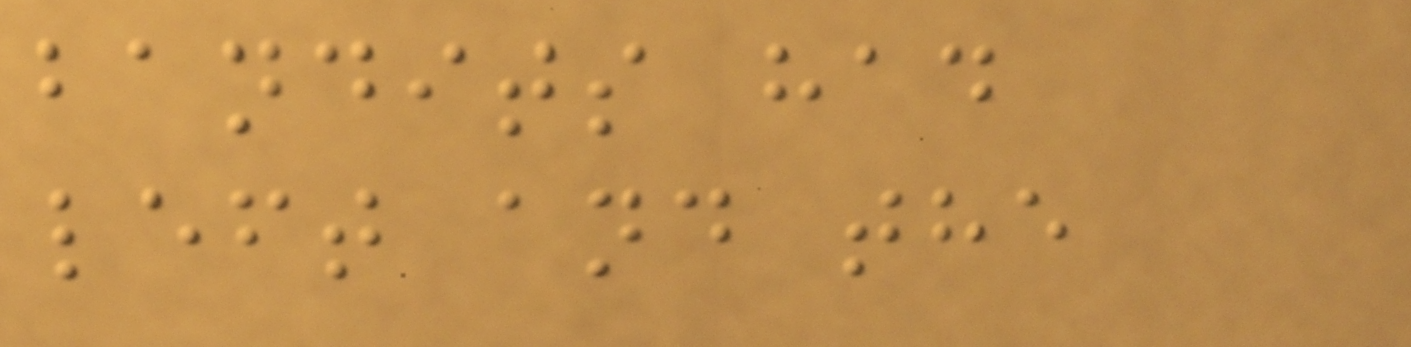bandits had
left and the
